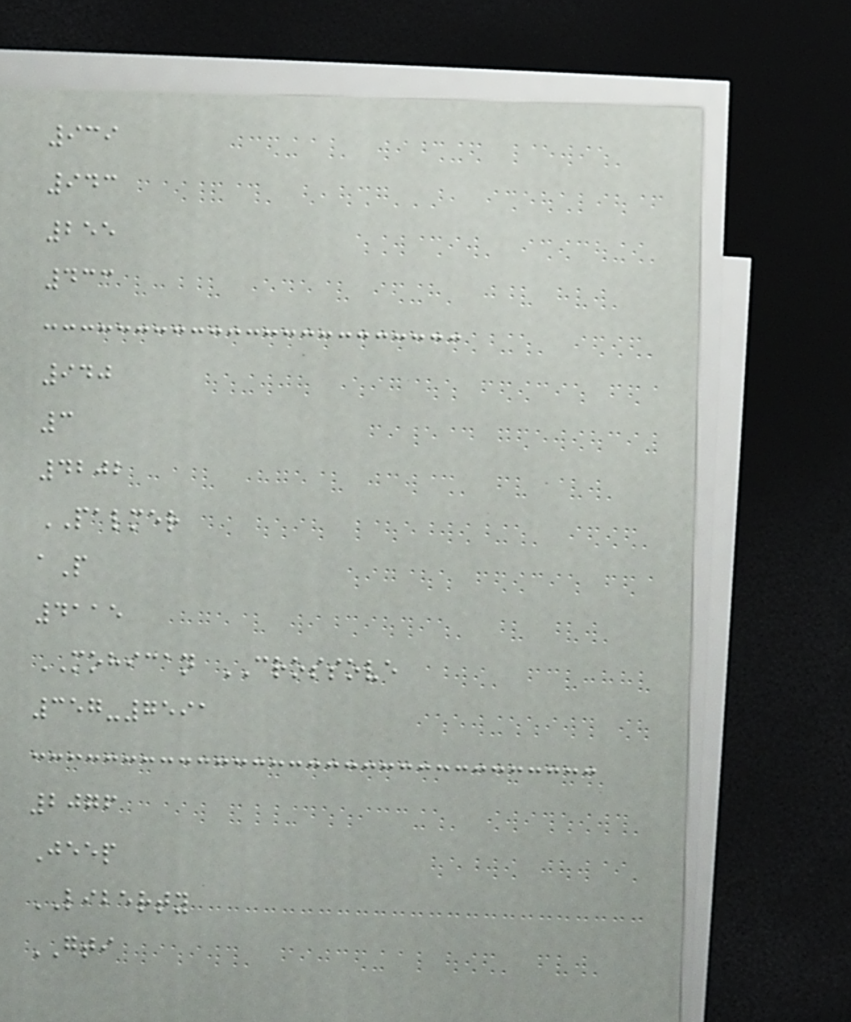939
943
255
433
940
3
4202
PALMER
aP
4115
MOHICAN CROSSOVE
357-7591
2076
Jeep
LIBERTY
GTI
